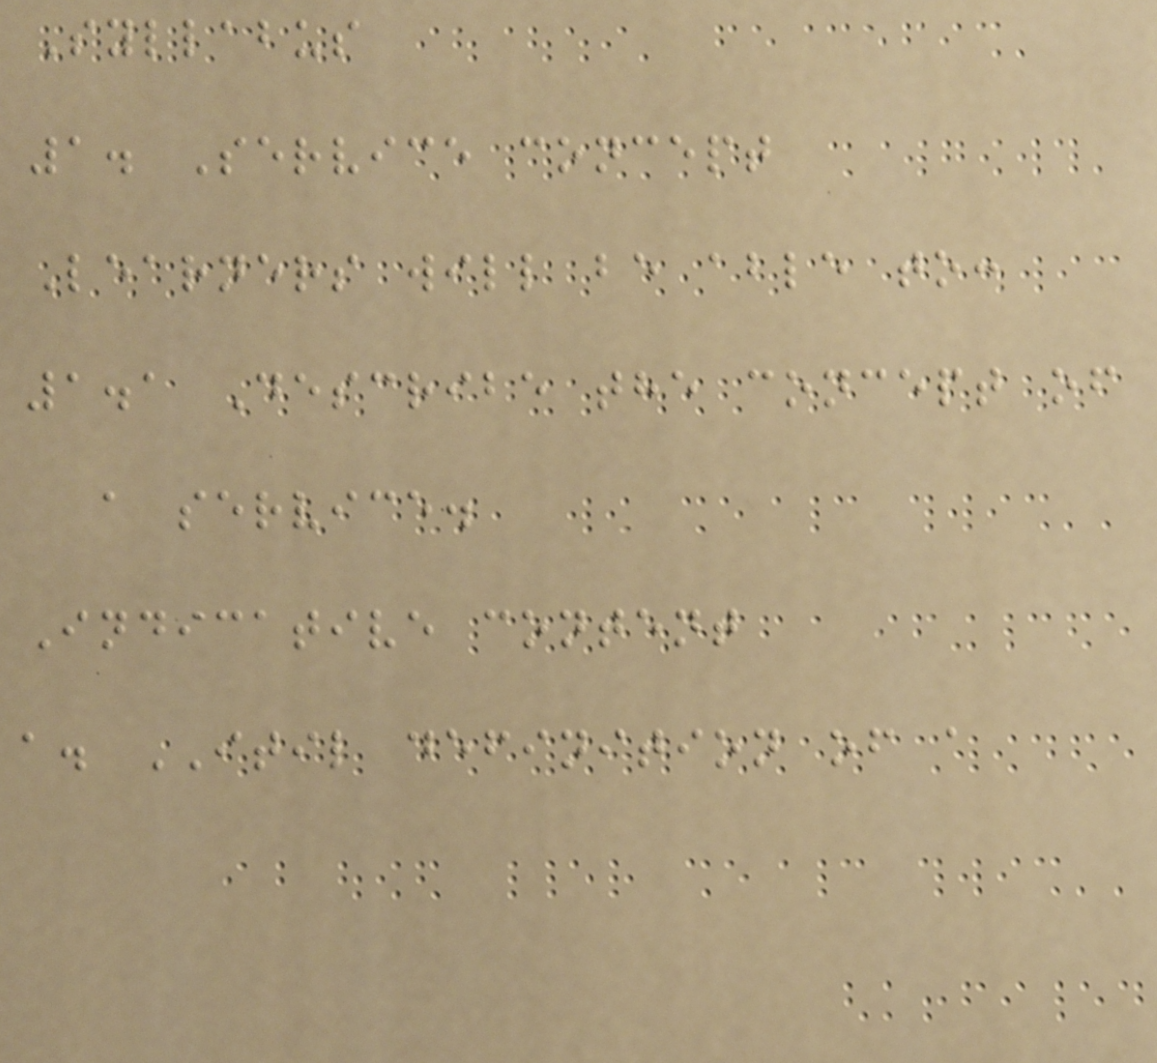Syllabus
1. Service concept
Learners will be able to:
1.1 Describe the concept of
a service.
Indicative content
a. ITIL definition of a
